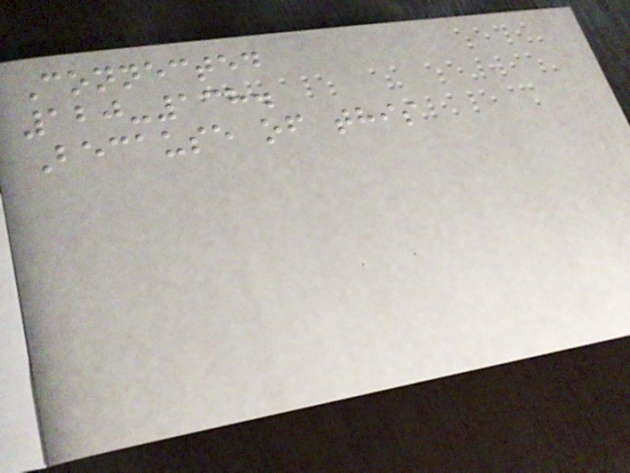Connected
120-138.
Because of this
